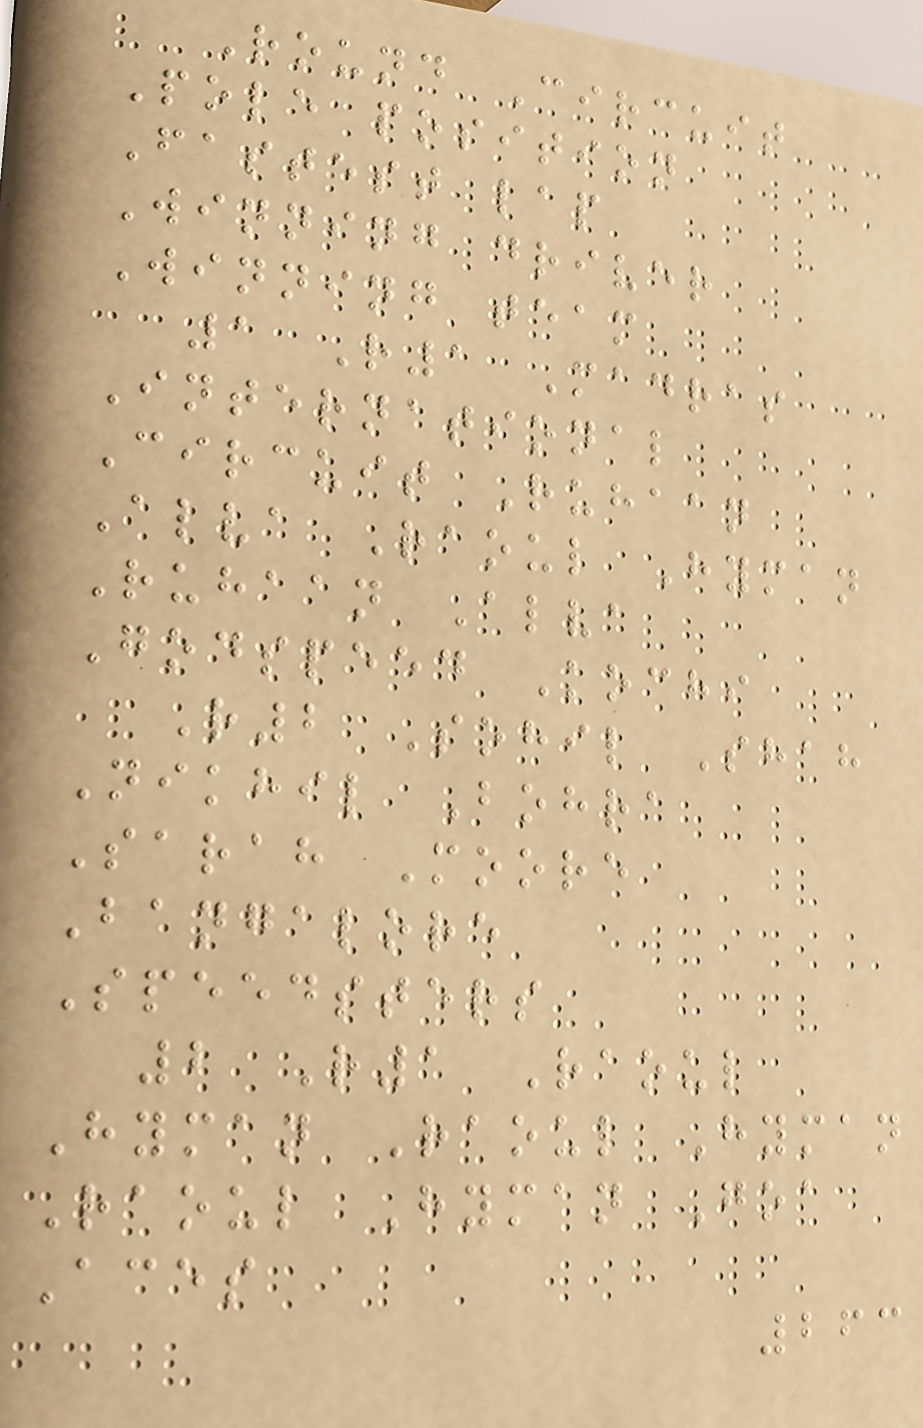Round Circuit
Pole position
Fastest lap
Winning driver
Winning team
1 R1 Madras
International
Circuit Ruhaan
Alva Raoul Hyman
Ruhaan Alva
Godspeed Kochi
R2 Sohil Shah
Nikhil Bohra
Sarah Moore
Bangalore
Speedsters
2 R1 Raoul
Hyman Raoul Hyman
Raoul Hyman Goa
Aces
263
